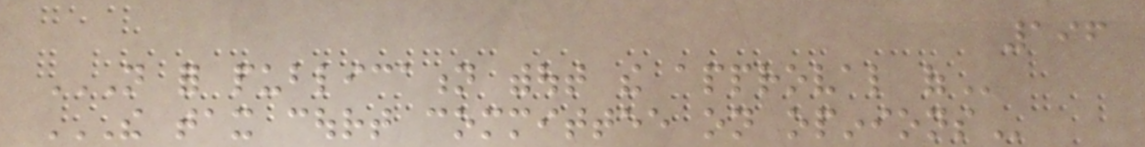196
NOT FOR PUBLICATION WITHOUT THE APPROVAL OF
THE TAX COURT COMMITTEE ON OPINIONS
